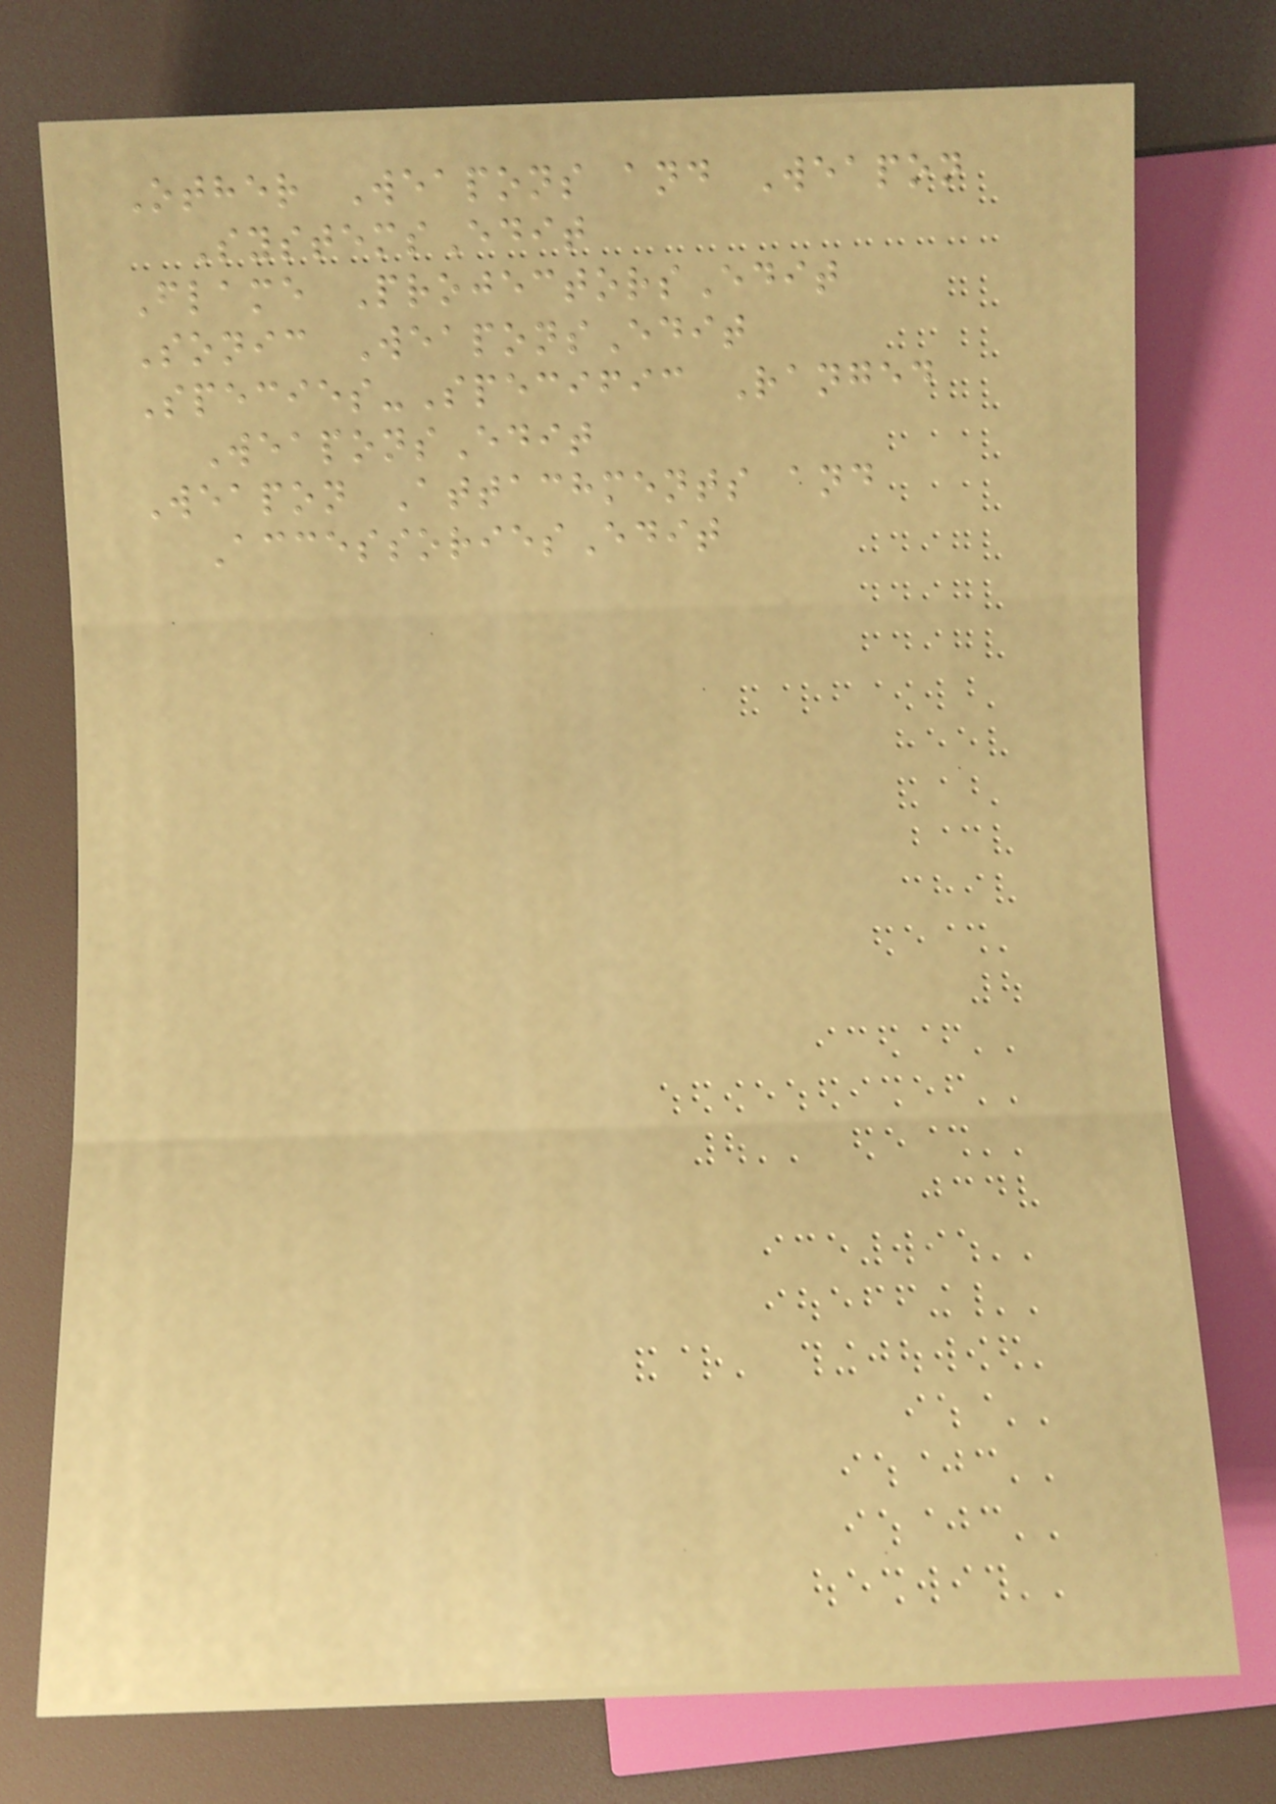Other Weapons and Weapon
SystemsEdit
Flame ProjectorsEdit
Sonic WeaponsEdit
Species-Specific Ranged
WeaponsEdit
Weapon Attachments and
AccessoriesEdit
